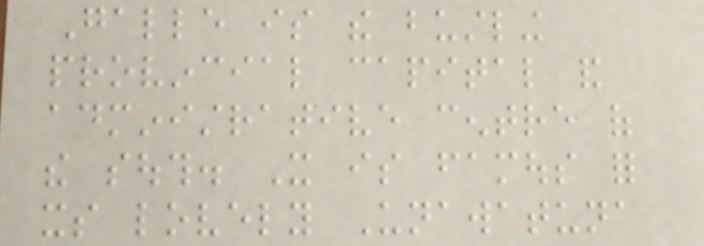Galle is the bustling
provincial capital and
administrative centre of
the south. It is famous for
its lovely Unawatuna
